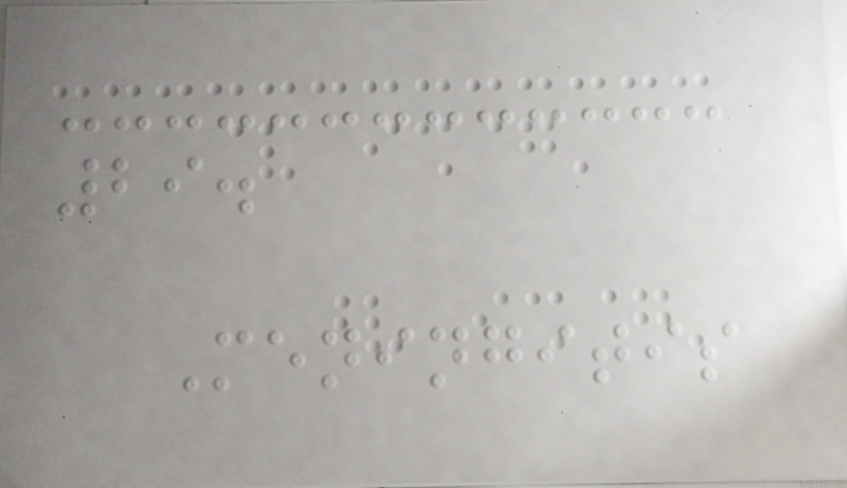29.
Meningitis
